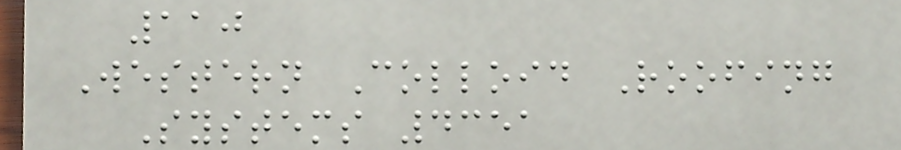110
Western Colloid Roofing
Systems 4351
